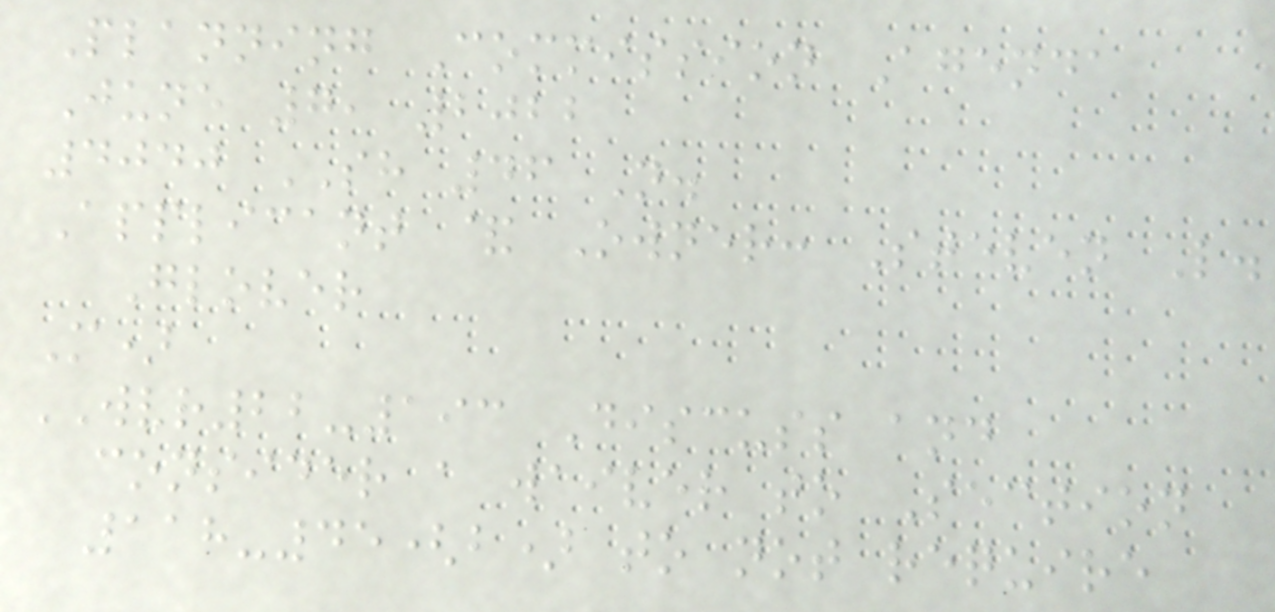Planning Commission Agenda
June 7, 2022
4040 SH 46 N.
Applicant & Owner: Steven L.
Glover
M)
WVR22-193 Discuss and
consider a waiver to Section
118-45(b) to not require
